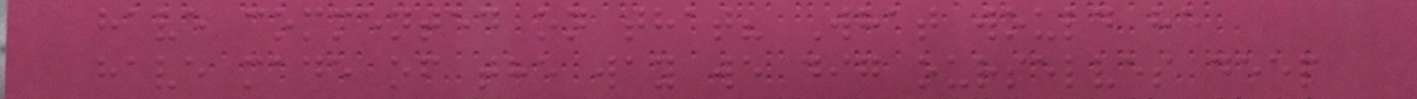have commented on that? What would he
have made of the way we dig ourselves deep
